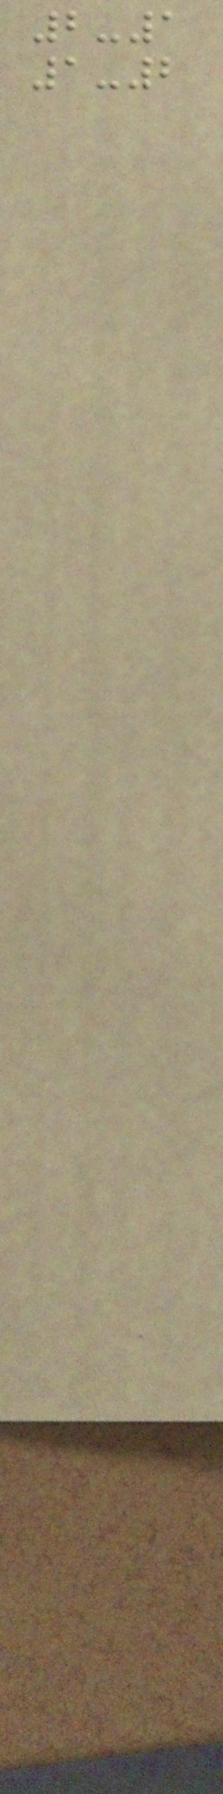2-1
1-2
